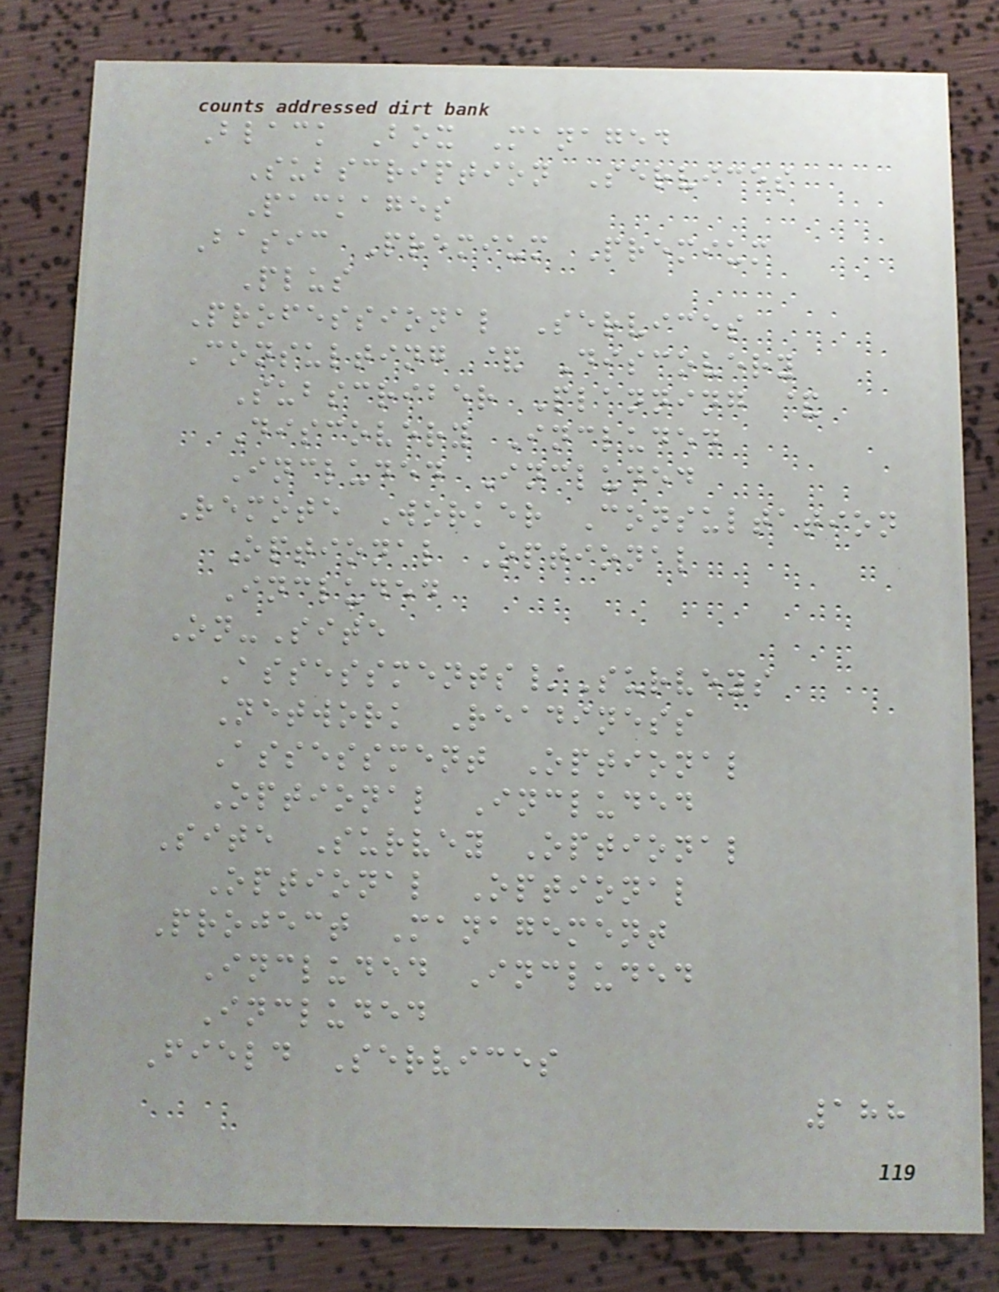Black Box Managed
Subscription Services
Packages
Basic Premium Premium
Plus
Professional Services
Consulting & Discovery
Subscriber Planning &
Discovery Included
Included Included
Remote Worker Consultation
Optional Optional
Included
On-Site
Assessments/Surveys
Network Readiness
Assessment Optional
Optional Included
Site Survey Optional
Optional Optional
Project Management
Included Included
Included
Field Services
188
